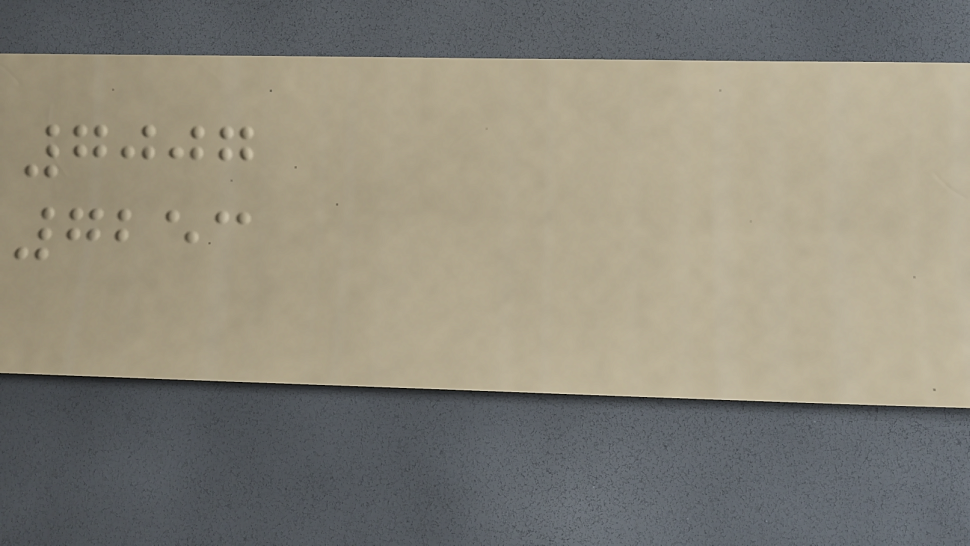7007
7253
